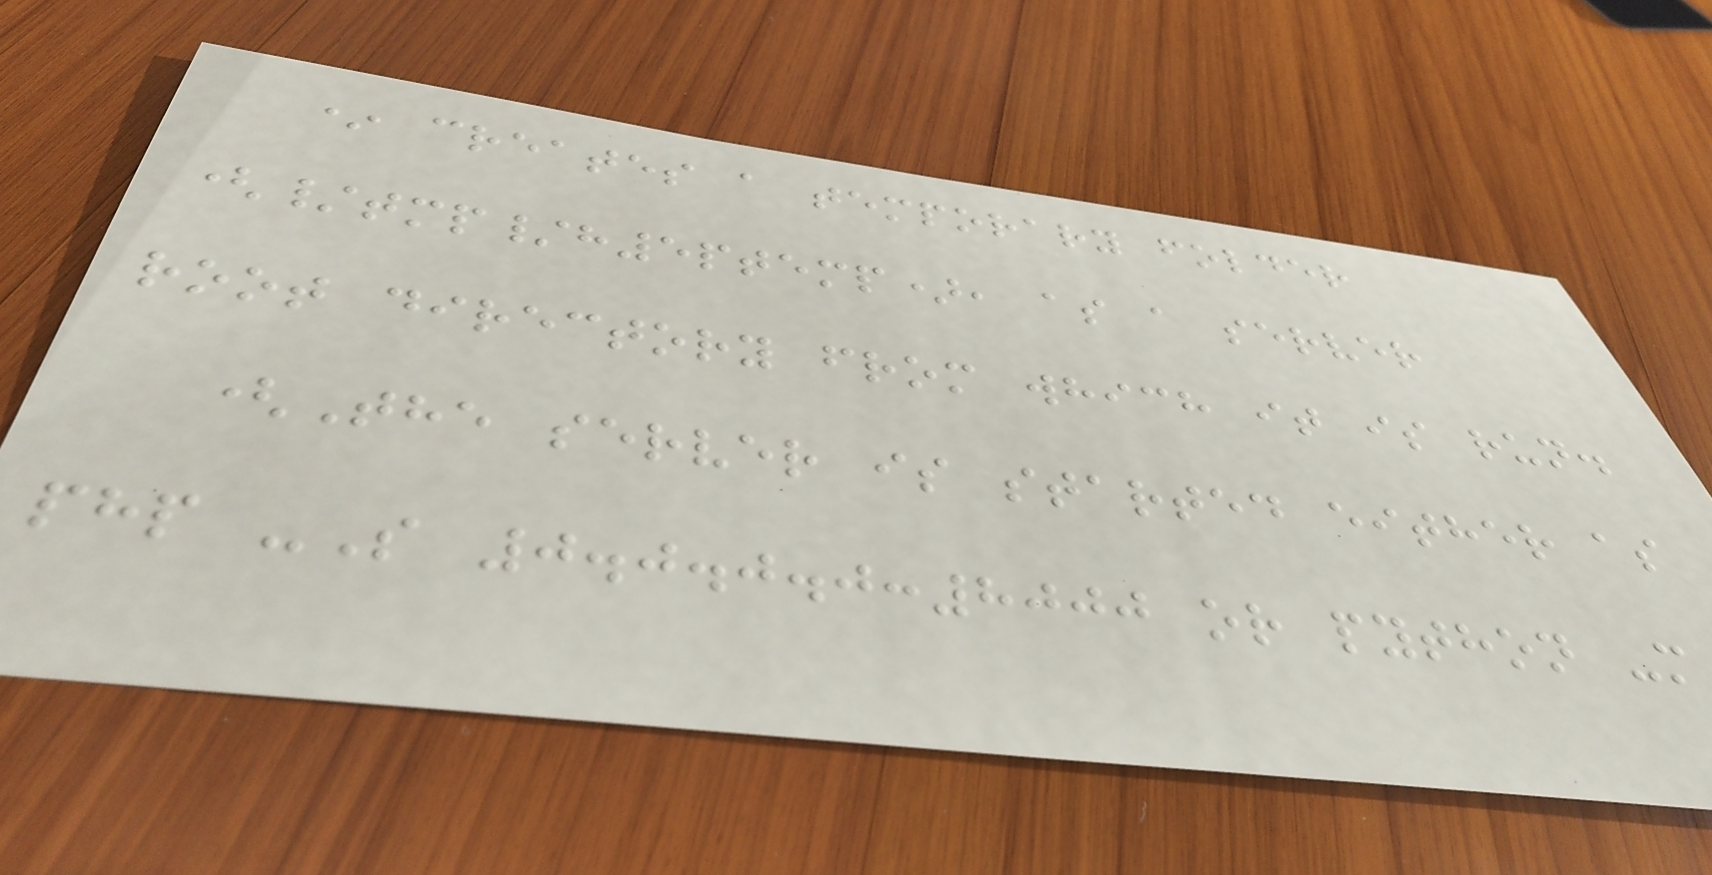* creates a temporary folder
(/tmp/h5ptemp), as a server
root directory from which it is run.
(The server is started either as
php -S 0.0.0.0:8000 or python -m
